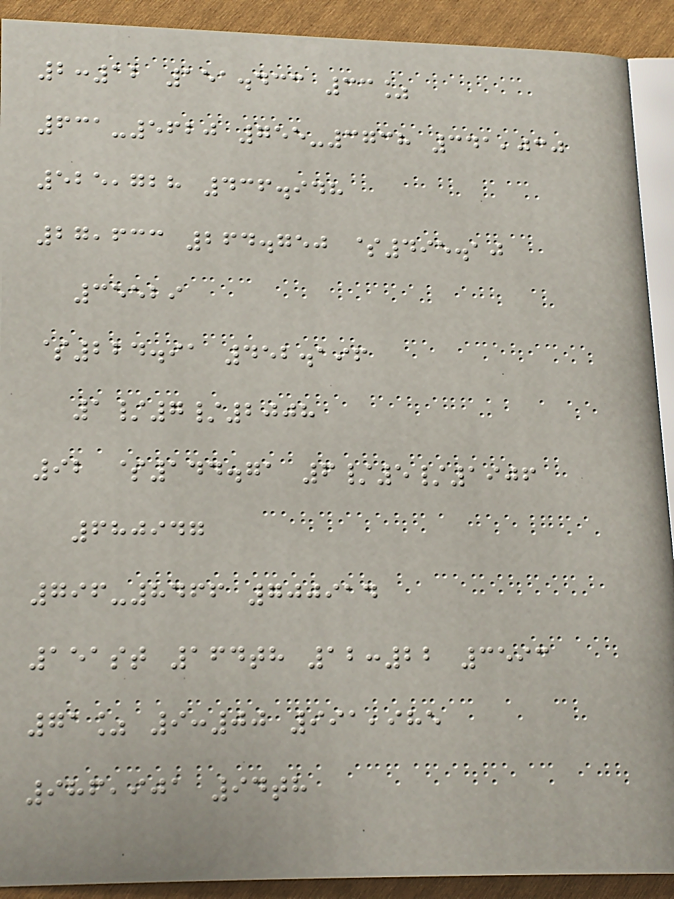2:12 151.433 33%
631-5620 755-3738 341,030
525,728 436.948
27,633 264.750 $495.10
35529
$224.91 452.196
1/7/2008
92 $144.71 6/5/1906
680947
796-8466 700914
151st 164th 12:22 3593
71% 9:00 991,985
986,901 94th
